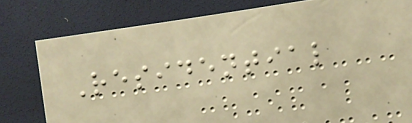Residential
